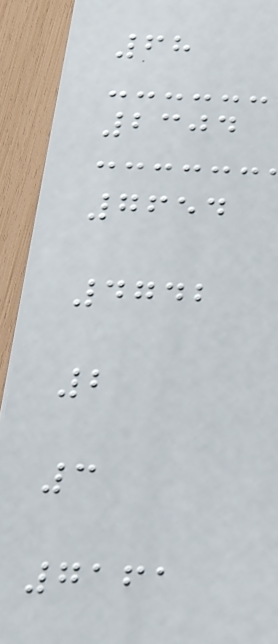68
2304
7654
4742
2
3
7161
